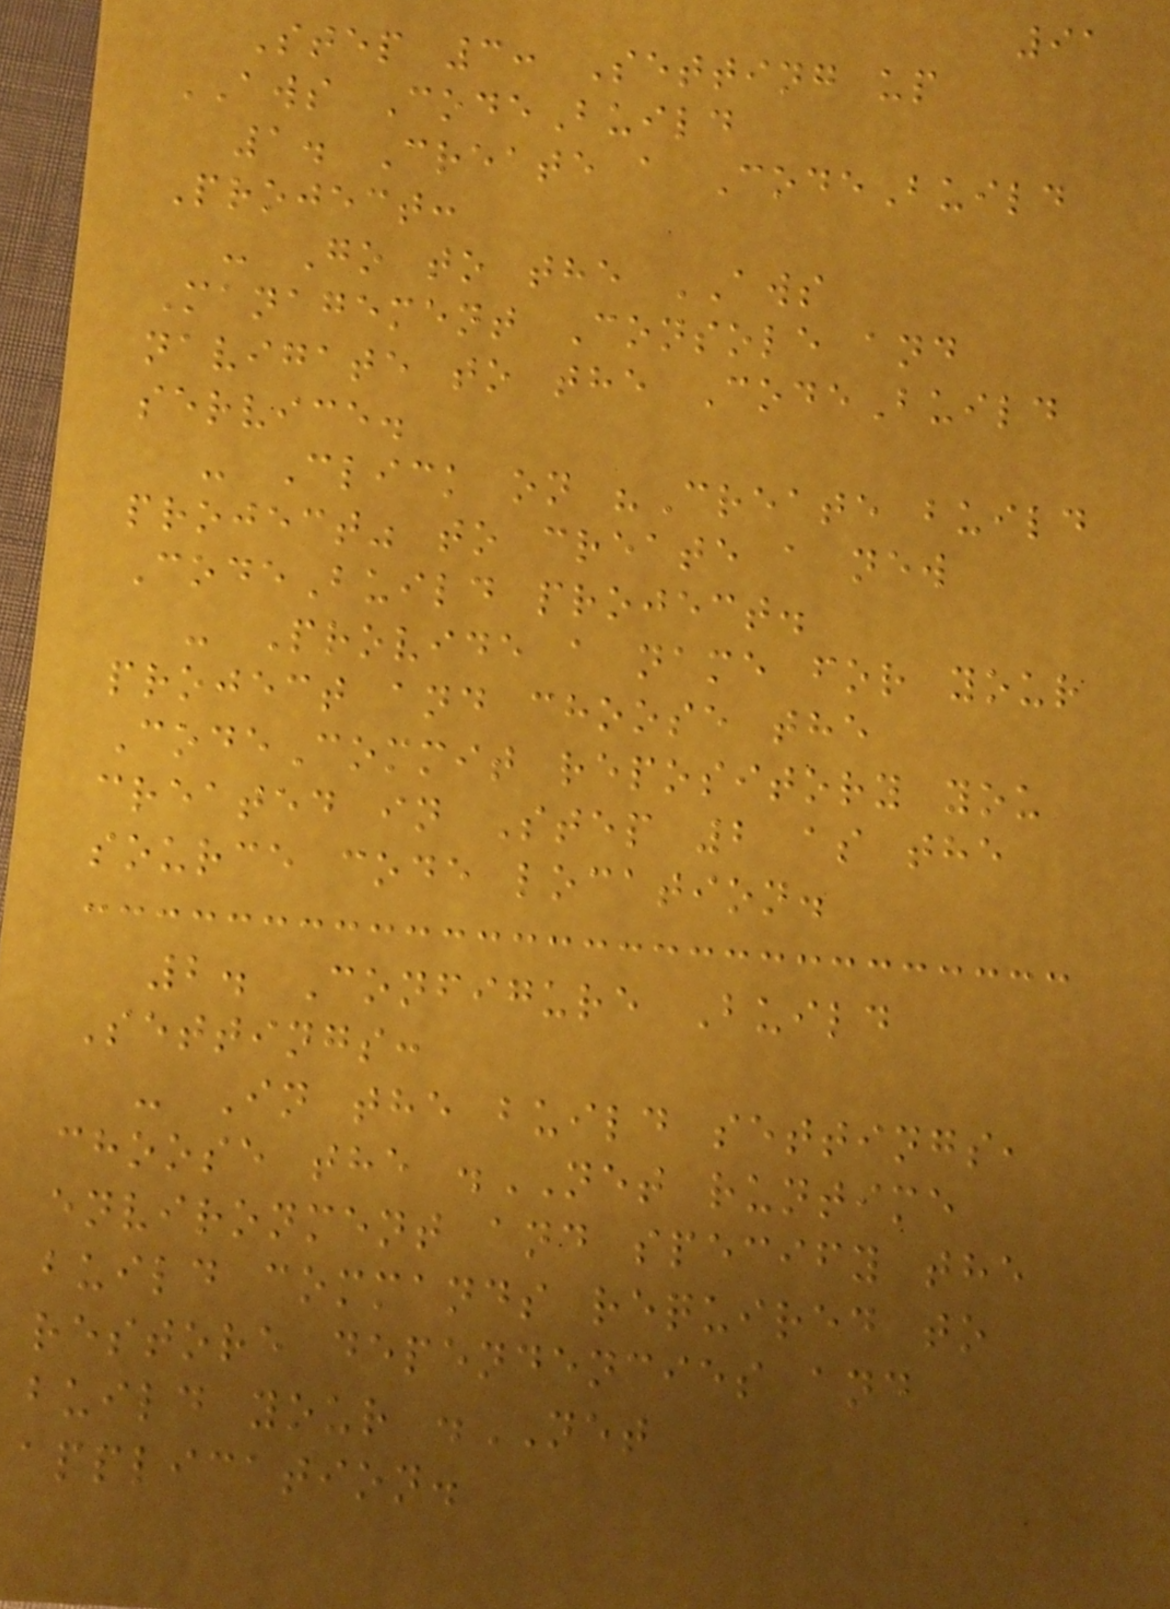91
Step 3: Setting up
AWS CodeBuild
1. Create a CodeBuild
Project:
- Go to the AWS
Management Console and
navigate to the CodeBuild
service.
- Click on "Create build
project" to create a new
CodeBuild project.
- Provide a name for your
project and choose the
CodeCommit repository you
created in Step 2 as the
source code location.
2. Configure Build
Settings:
- In the build settings,
choose the .NET runtime
environment and specify the
build commands required to
restore dependencies and
build your .NET
application.
